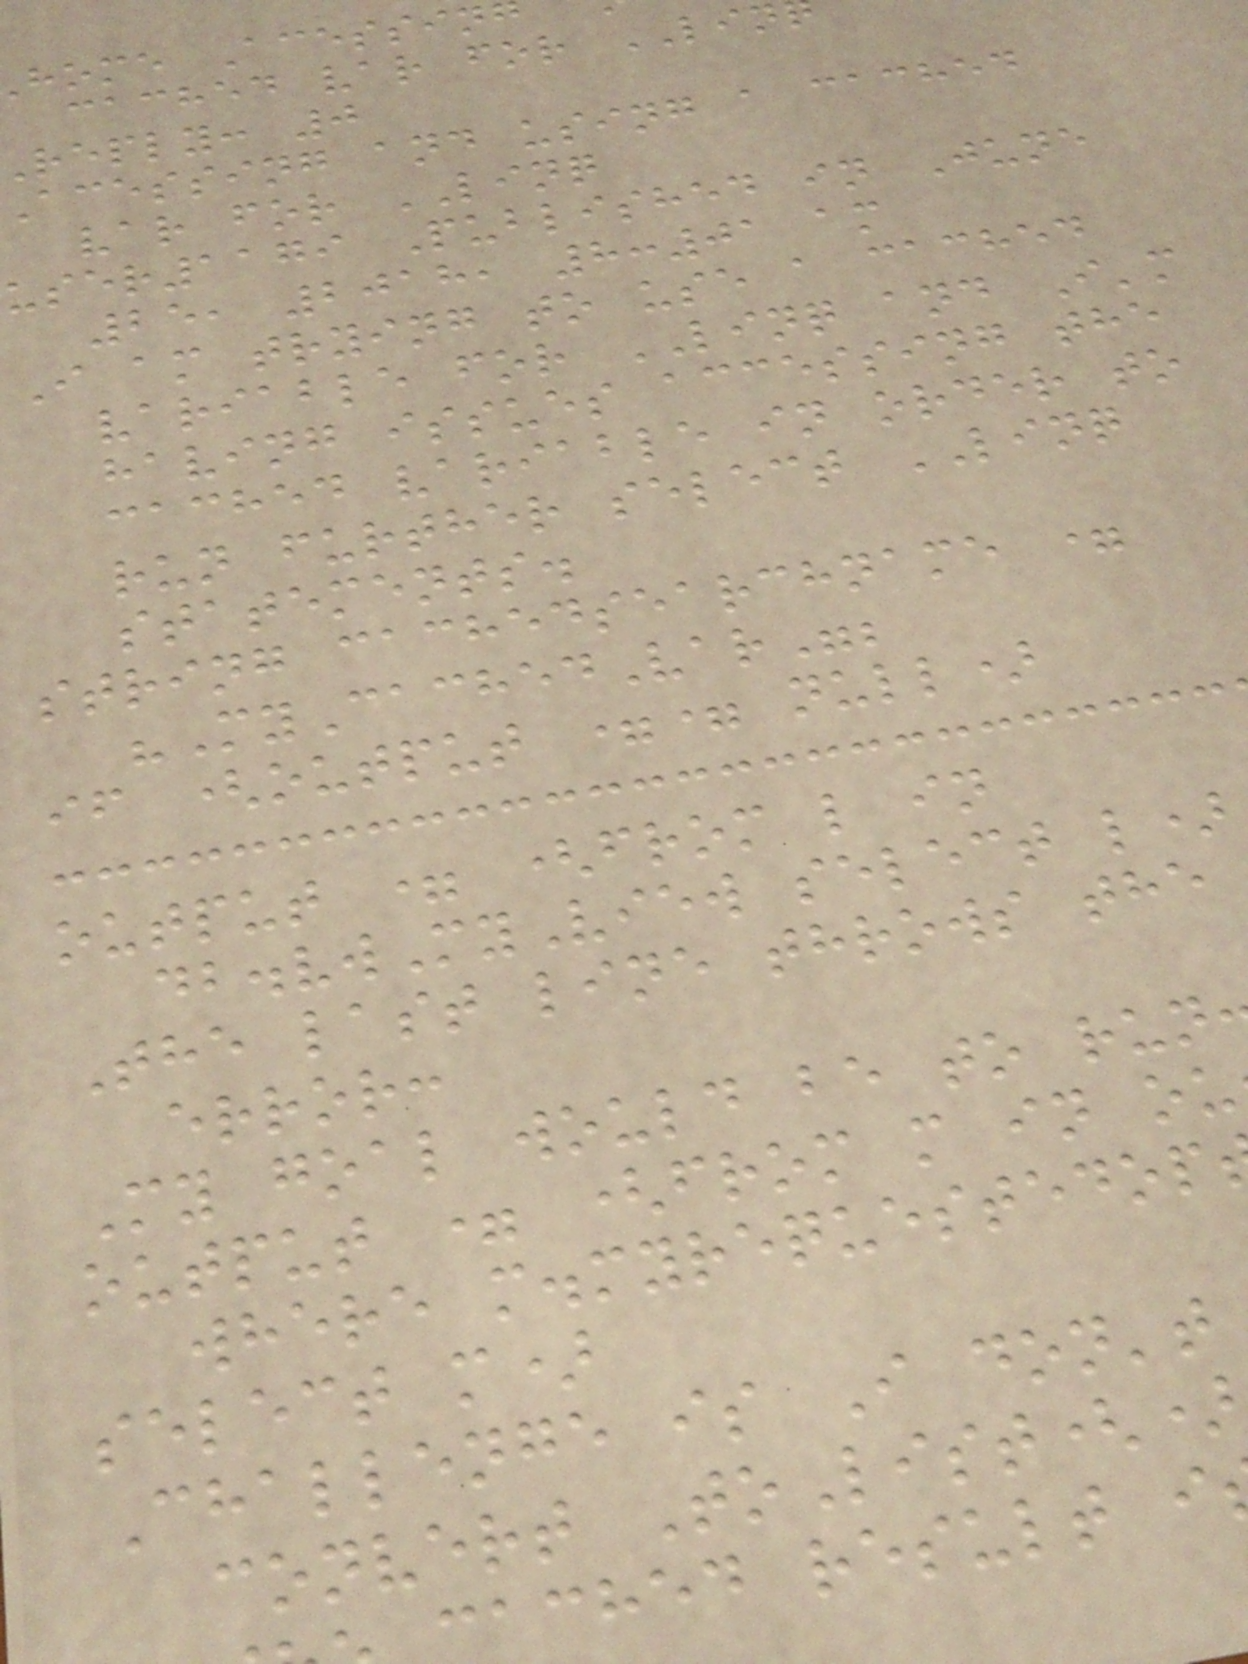home Acessin
cached var for LIN
reply: 0
acessing and using a cached
var for LINQ
user1179 Published in June
25, 2018, 8:01 am
I am trying to use a cached
variable for LINQ and I'm
having issues accessing the
cached variable in order to
run further select LINQ
statements.
string cachedsearchname =
"MyCachedVar";
if (output == null)
output = (from l in
db.vwMyView select l)
The last line throws the
error:
My goal would be to run
output = (from m in ou
where m.myrequestedop
select m)
Challenge is I don't
convert ToList()
ached result i
